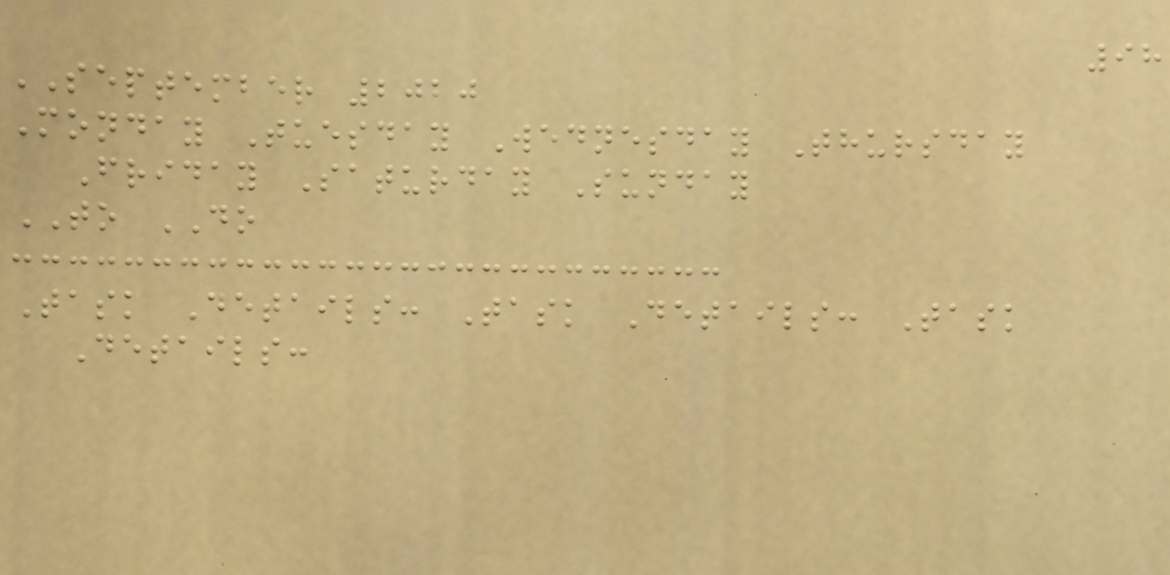98
SEPTEMBER 2020
Monday Tuesday Wednesday Thursday
Friday Saturday Sunday
TO DO
Task Details: Task Details: Task
Details:
